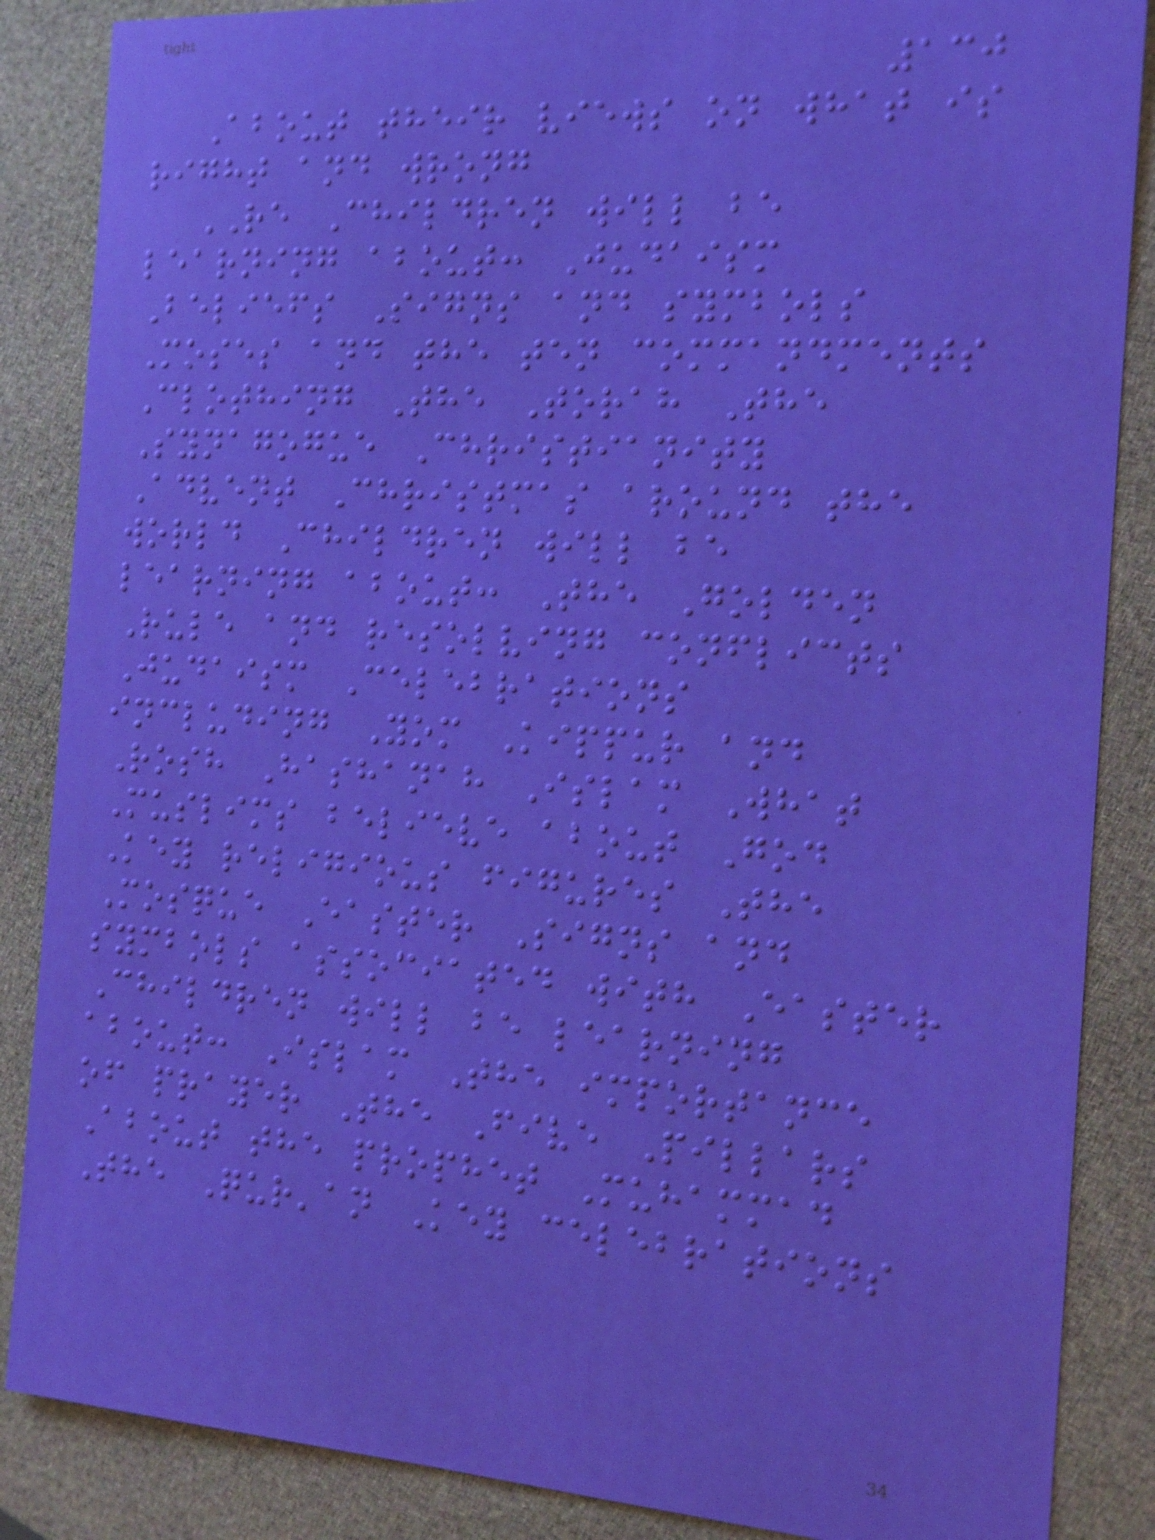130
About their views on what is
right and wrong
RE Children will be
learning about: Judaism
Beliefs Signs and symbols
Moses and the ten commandments
Clothing The Torah The
Synagogue Christianity
Advent Christmas around the
world Children will be
learning about: The Golden
Rule and resolving conflicts
Judaism Celebrations
including Yom Kippur and
Rosh Hashanah Islam What
Muslims believe about God
Key religious figures The
Mosque Easter Signs and
symbols associated with Easter
Children will be learning
about: Islam The importance
of prayer The Five Pillars
About the prophet Muhammad
The Qur'an Key celebrations
